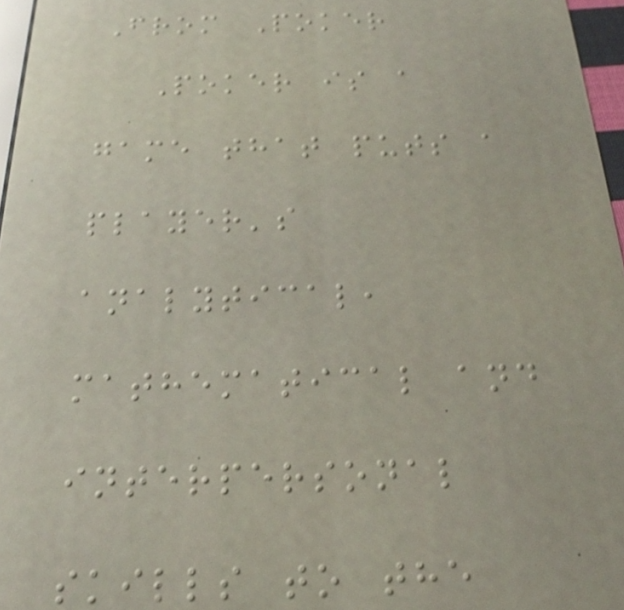From Poker
Poker is a
game that puts a
player's
analytical,
mathematical and
interpersonal
skills to the
